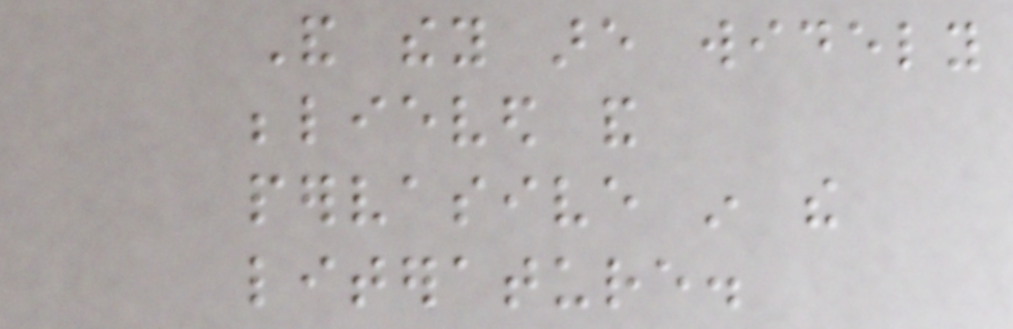And they are widely
believed and
pervasive in the
literature.
